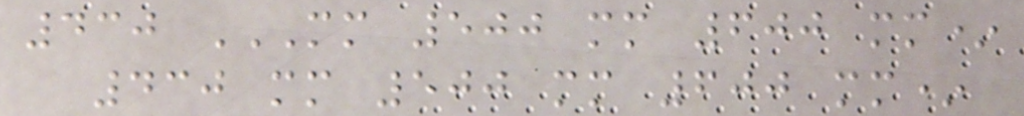430 MM 500 MM 600 MM*
430 MM 500 MM 600 MM*
